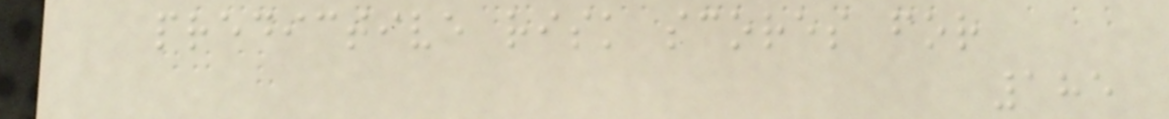predictive risk scores for
185
